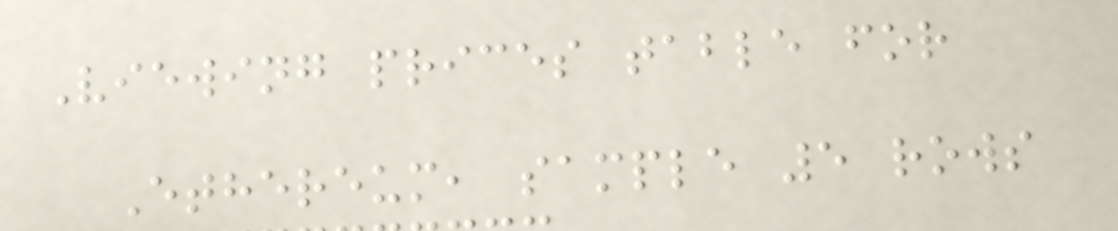Viewing prices table for
Ethereum, sample 5 rows
